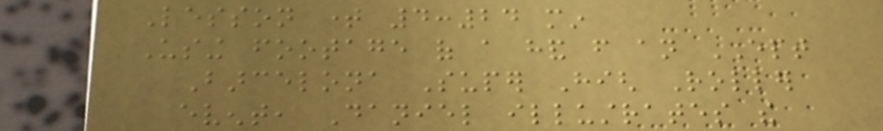Lesson time 4:24 min
Using footage of a hand from an EPT
Barcelona Super High Roller
event, Daniel illustrates the
